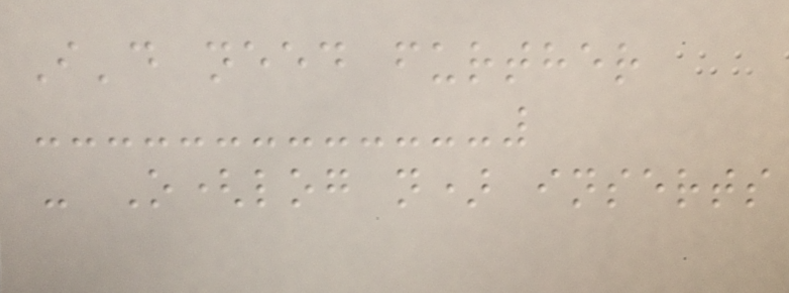I'd need further
- O(log n) inserts
